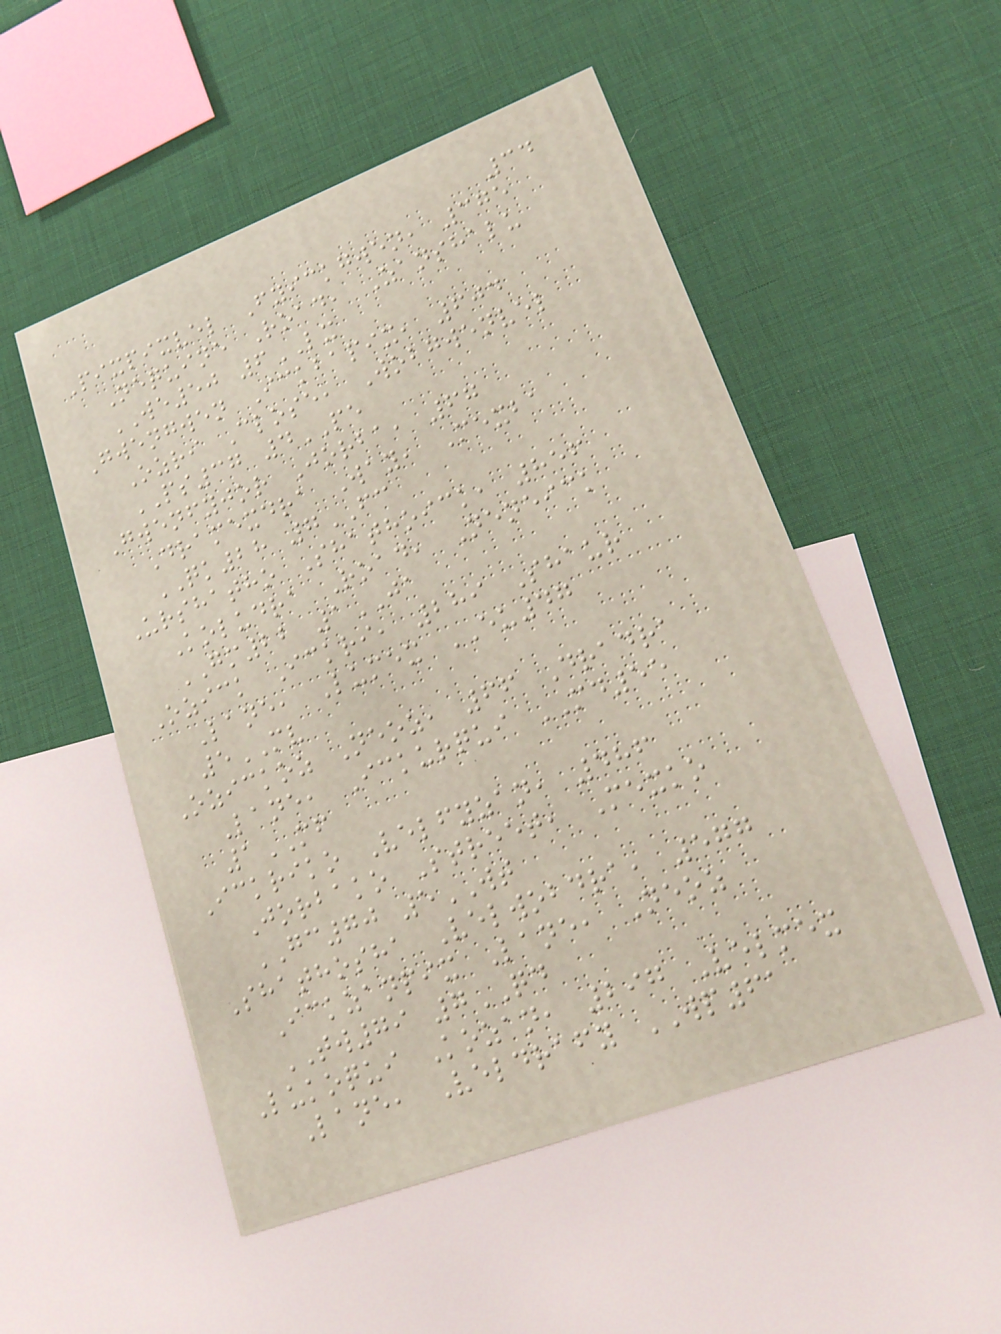34
Pixpixvel Fyickgwen, 375
Nequine Road, Zanshalu
WE50 6LX
Gwengwen Ickbapix, 604
Ozri Close, Wobgwenvel
PS37 4PE
Gwenfyjor Jorba, 67
Dramexdra Way, Mexba
QK28 7FC
Urshatho Shathoick, 856
Koludra Road, Neneick
GM22 1JA
Ozick Ickri, 289 Shaur
Lane, Lumex EU47
5MV
Ozickoz Neoz, 66 Dradra
Lane, Ickurqui MD55
1MF
Ickriko Velfyzan, 486
Jorbako Street, Mexko
GC70 5WT
Shathosha Velwobdra, 577
Ickzanpix Lane, Neoz
TW79 7QD
Lukoqui Kozan, 297 Velmex
Lane, Veldrafy WP61
